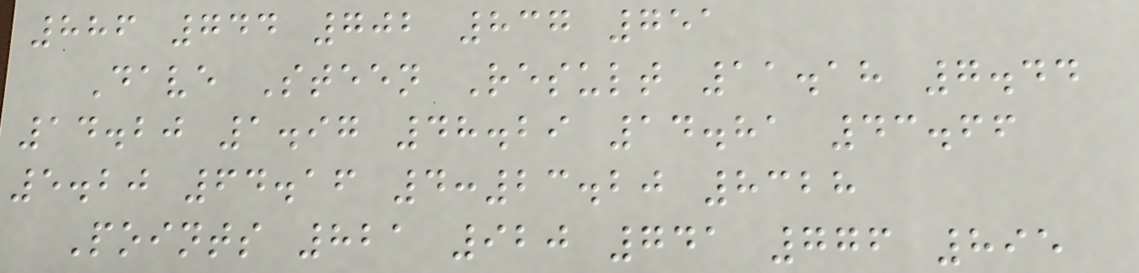886 744 702 837 751
Dave Steen Result 11.18 7.44
14.20 1.97 48.29 14.81 43.66
5.20 64.16 4:23.20 8328
Points 821 920 741 776 895
